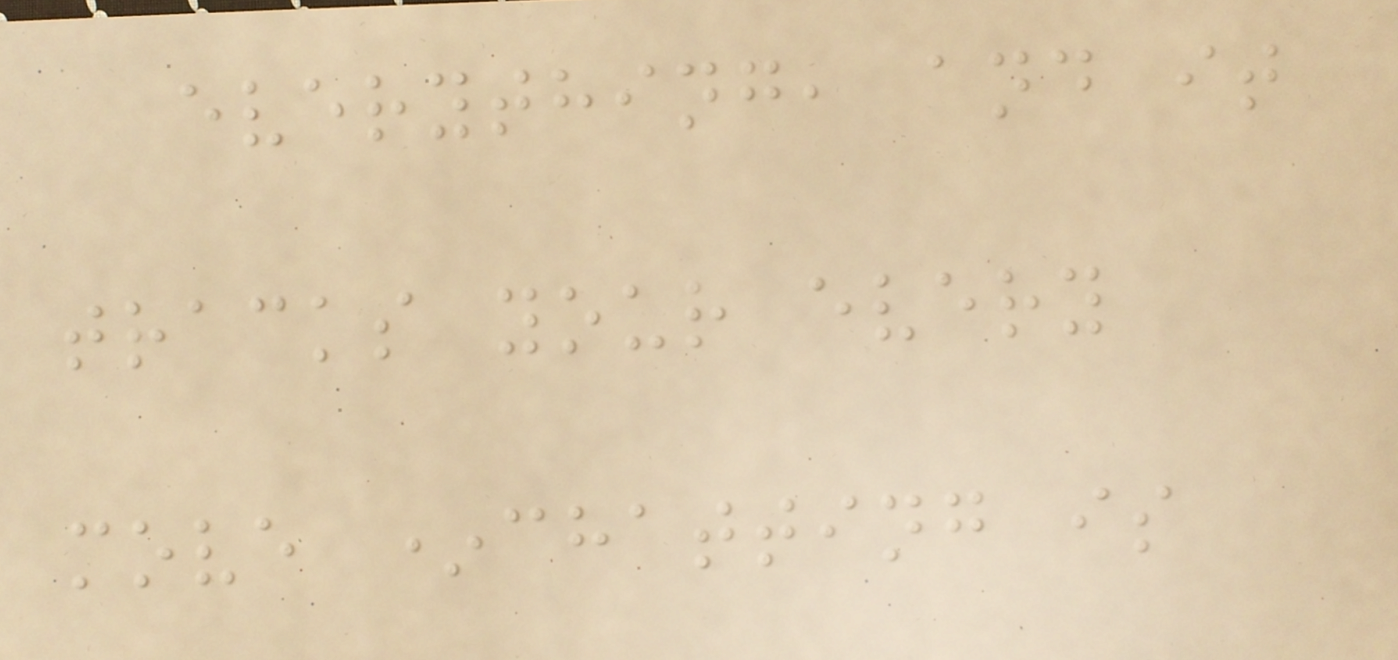everything, and it
tracks your every
move *chatting is
